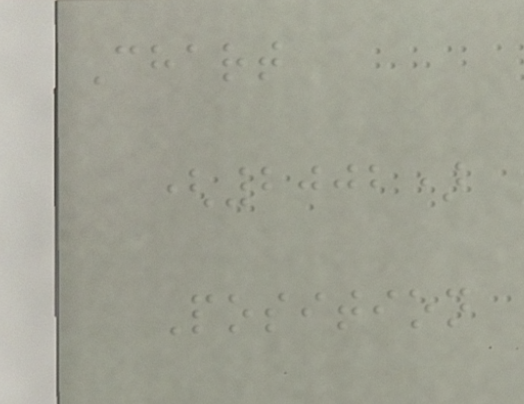Chart
(2002)
Position
